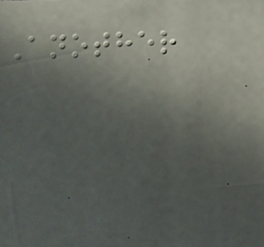Another
